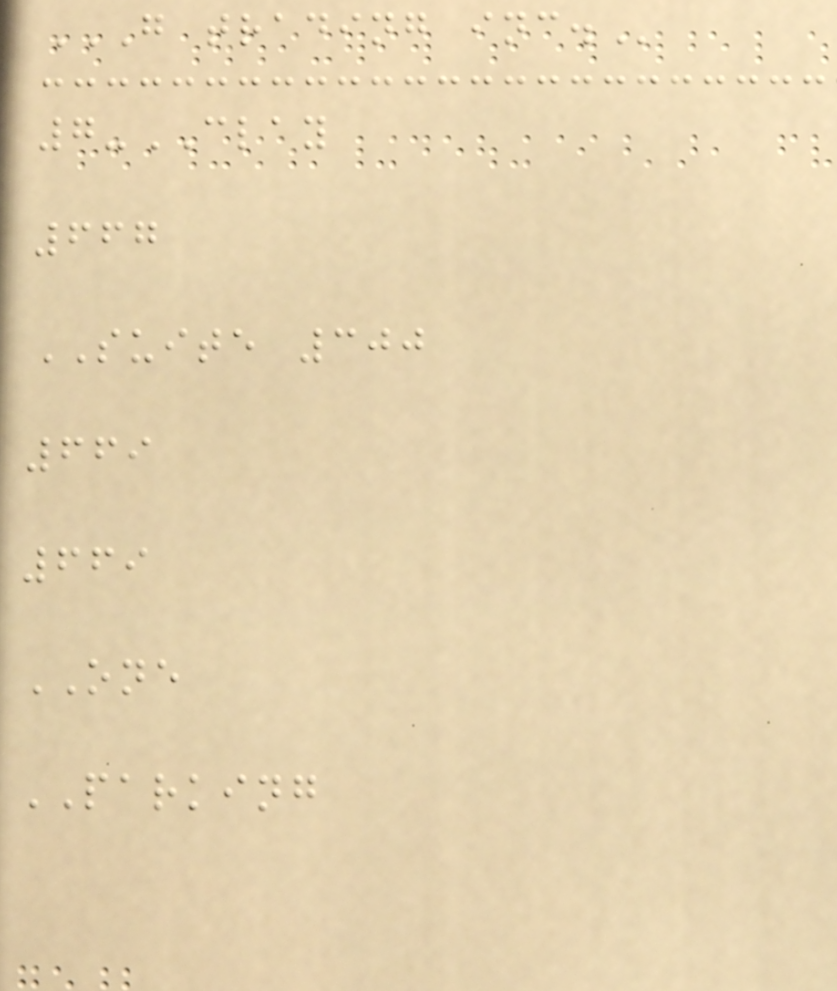G TRADING INC.
7-CLAY
667
SUITE 300
669
669
ONE
PARKING
